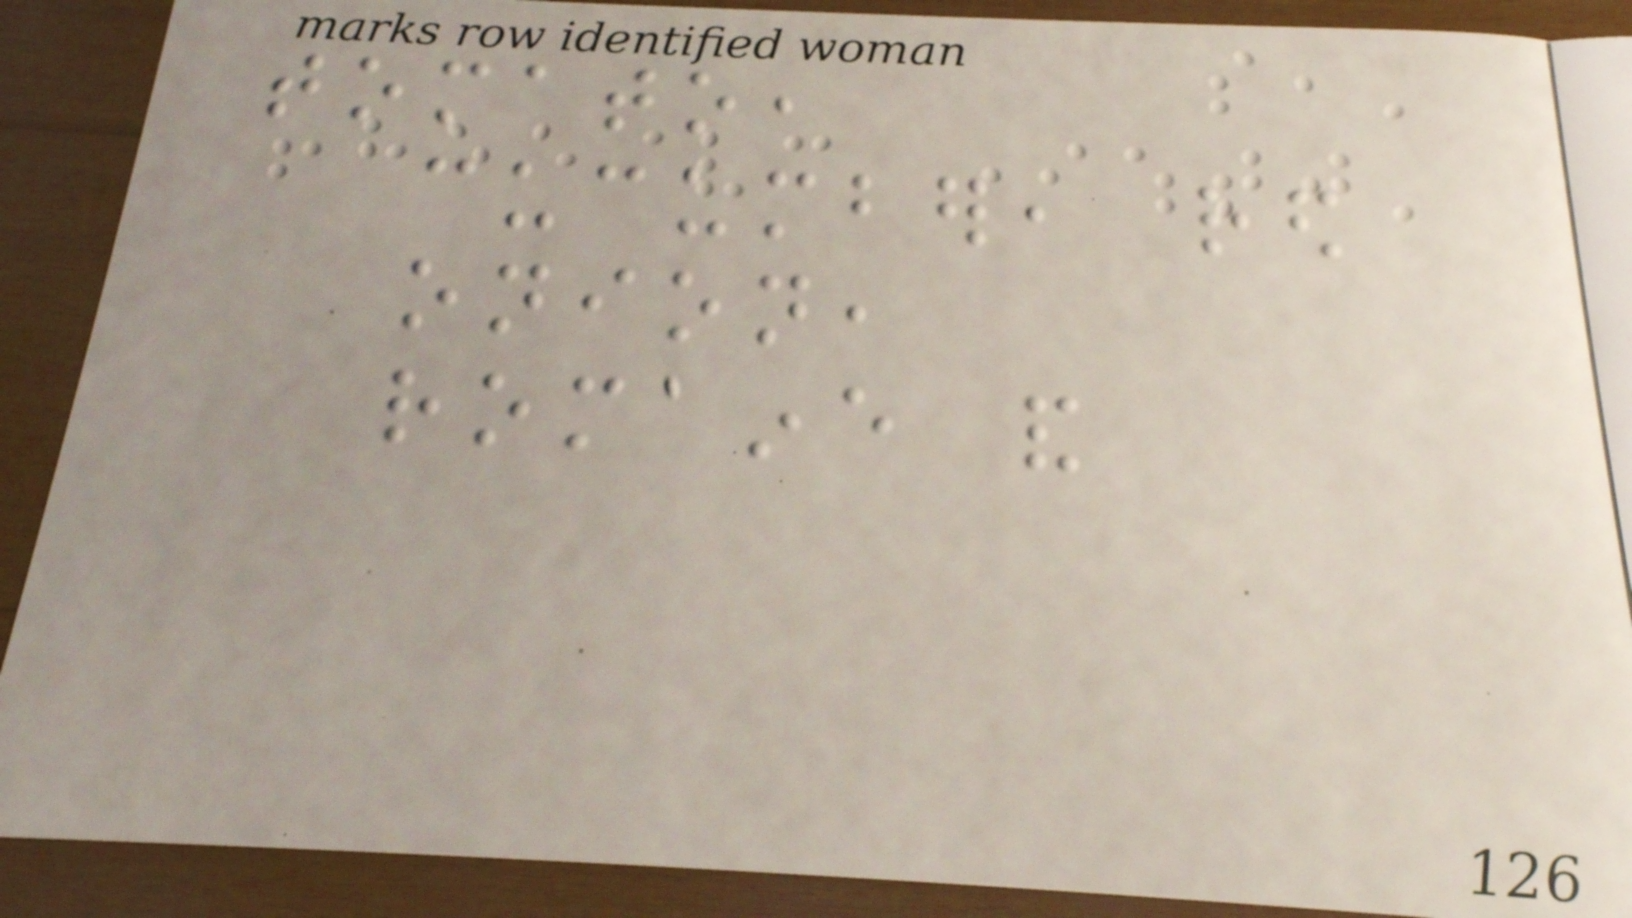tomato,
cucumber, red
onion,
romaine and
